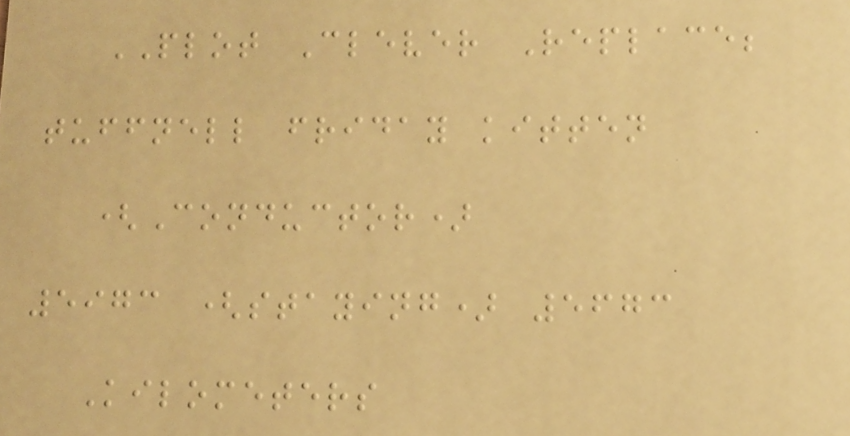PLOT Clever Replace;
tuffnell friday kitten
(Conductor)
5973 (staying) 5673
Kilometers
